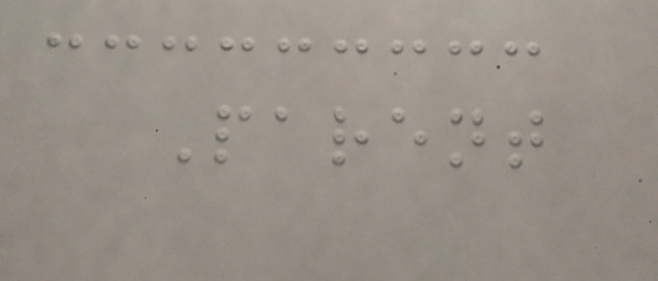Parent
